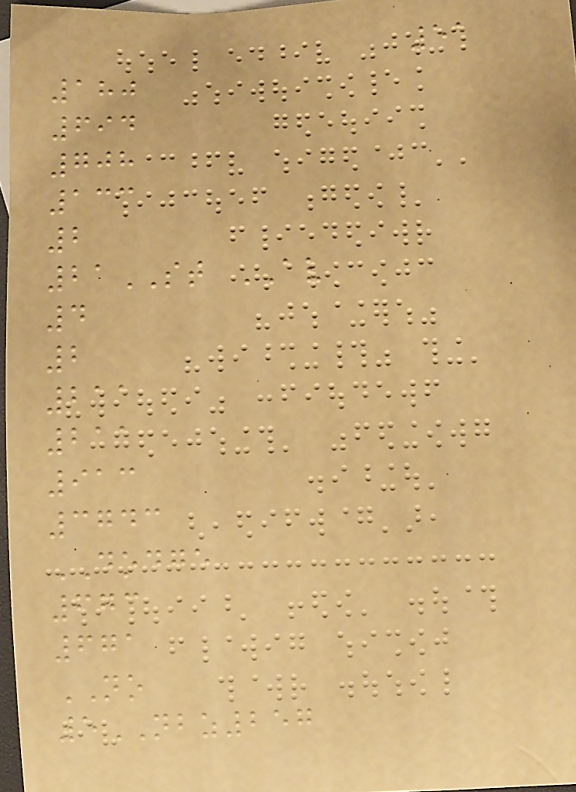51
180
694
708
133
2
21ST AV
4
2
211
211
913
3743
DODGE
673
671
NO
5NBZ257
